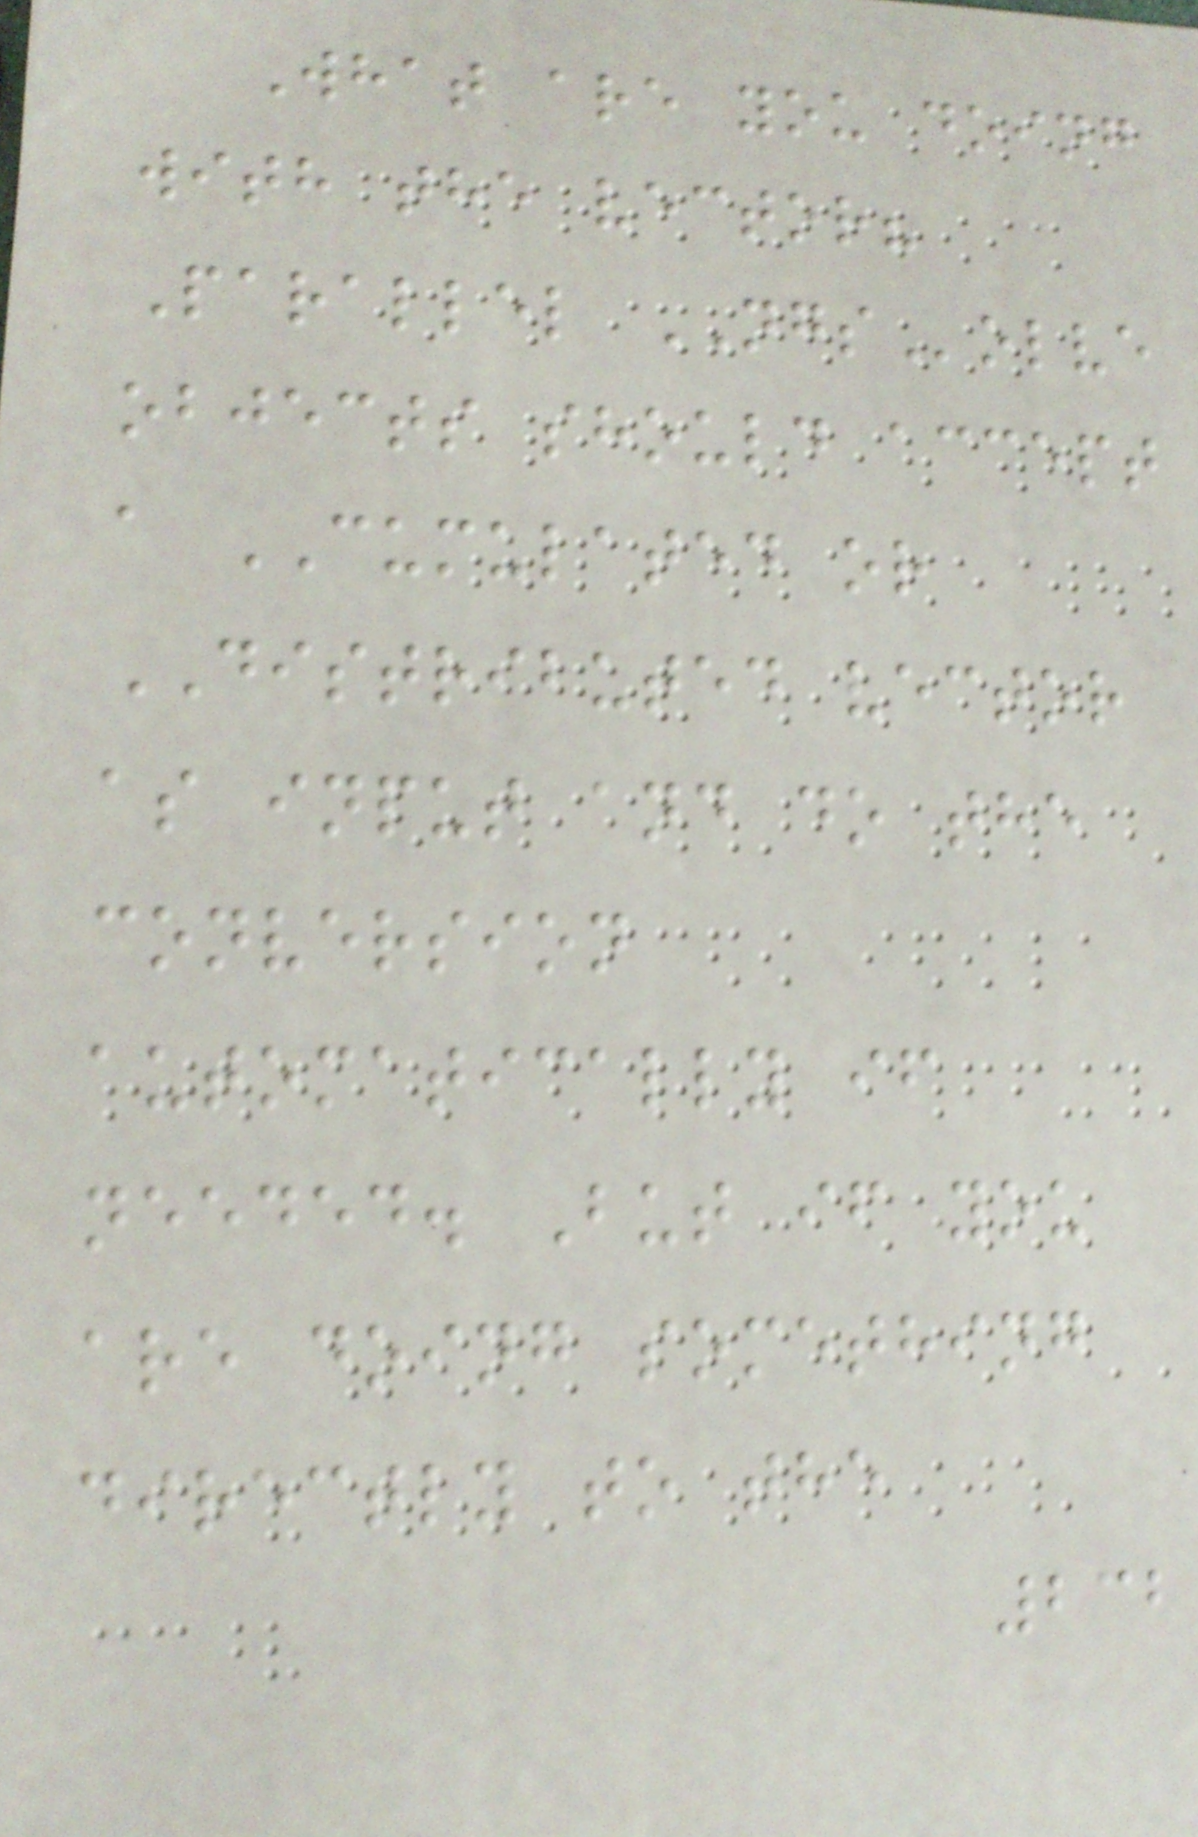What are you doing
with the vector?
Parallel NGSolve
objects should accept
a CUMULATED or
DISTRIBUTED vector
as input and do the
conversion
automatically if
needed. But if you
are doing something
directly to the
232
